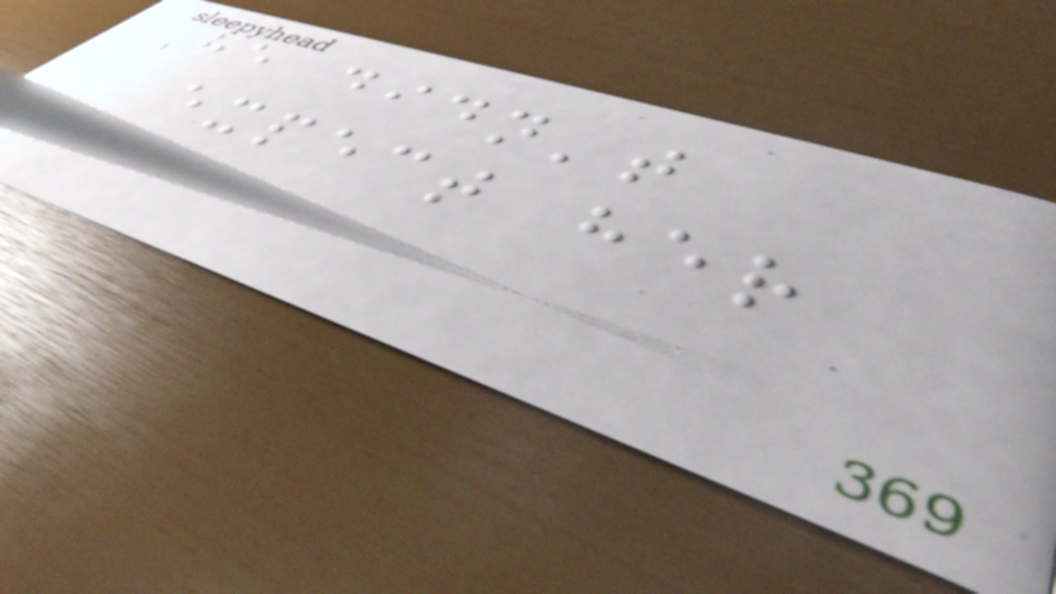He didn't
expect her
